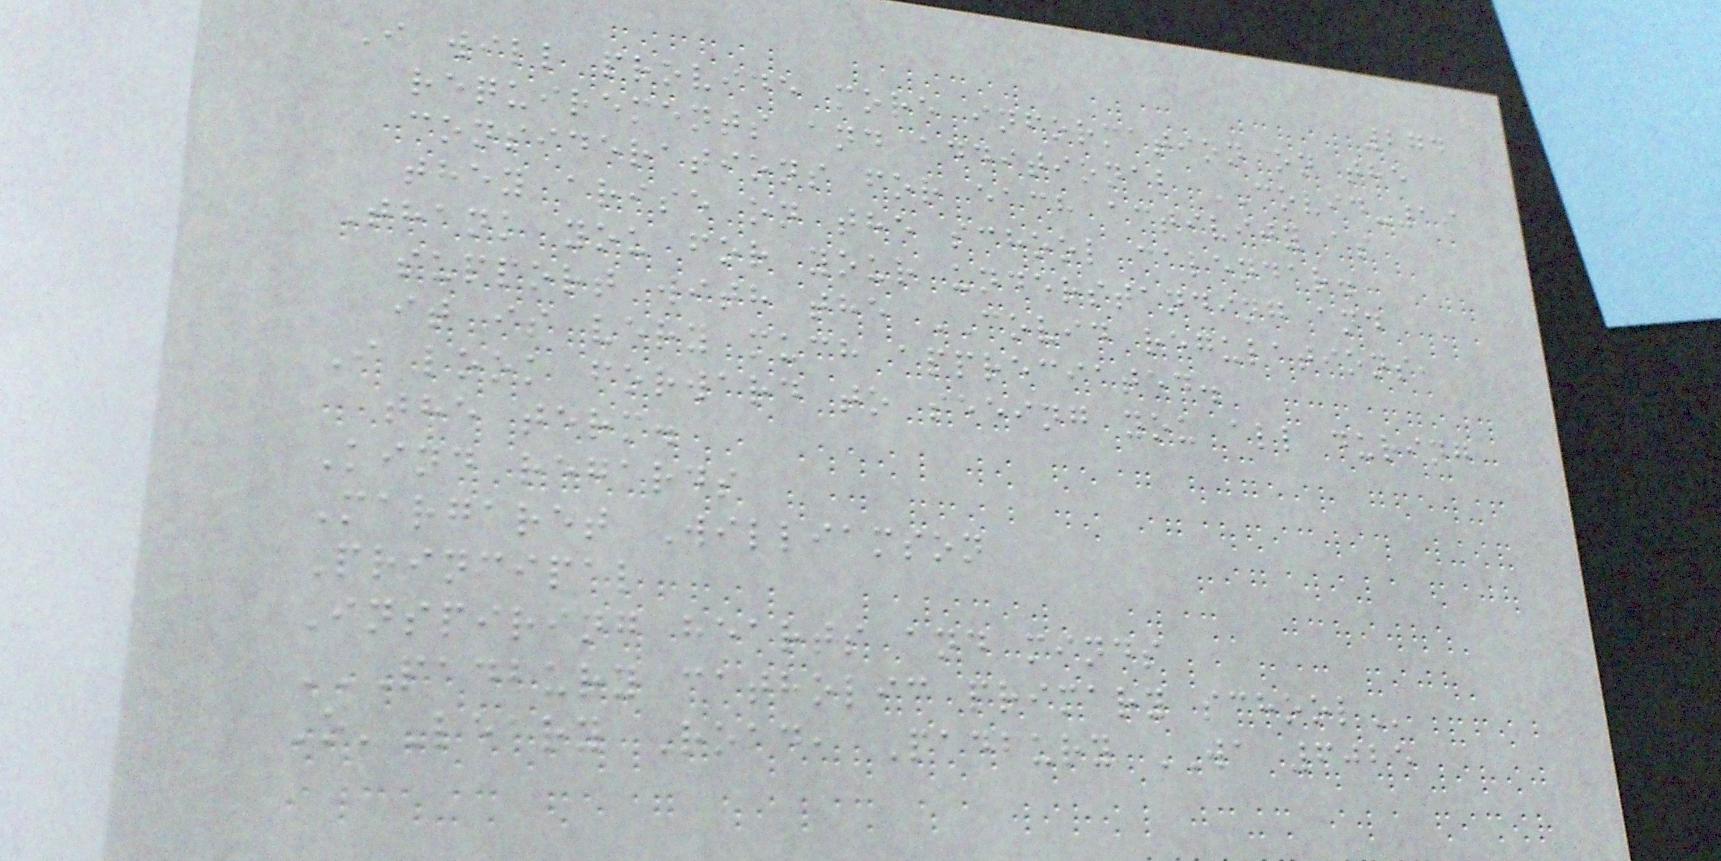274
I will provide more information on the
requirements and additional COVID-19
considerations for each activity as
they arise on the school calendar.
Thank you for your understanding and
support with the COVID regulations,
it is very much appreciated.
I look forward to seeing you all during
the term.
Kind regards
Margaret Williamson
Principal
Inspiring hearts and minds
PADBURY CATHOLIC PRIMARY SCHOOL
O'Leary Road, Padbury WA 6025
